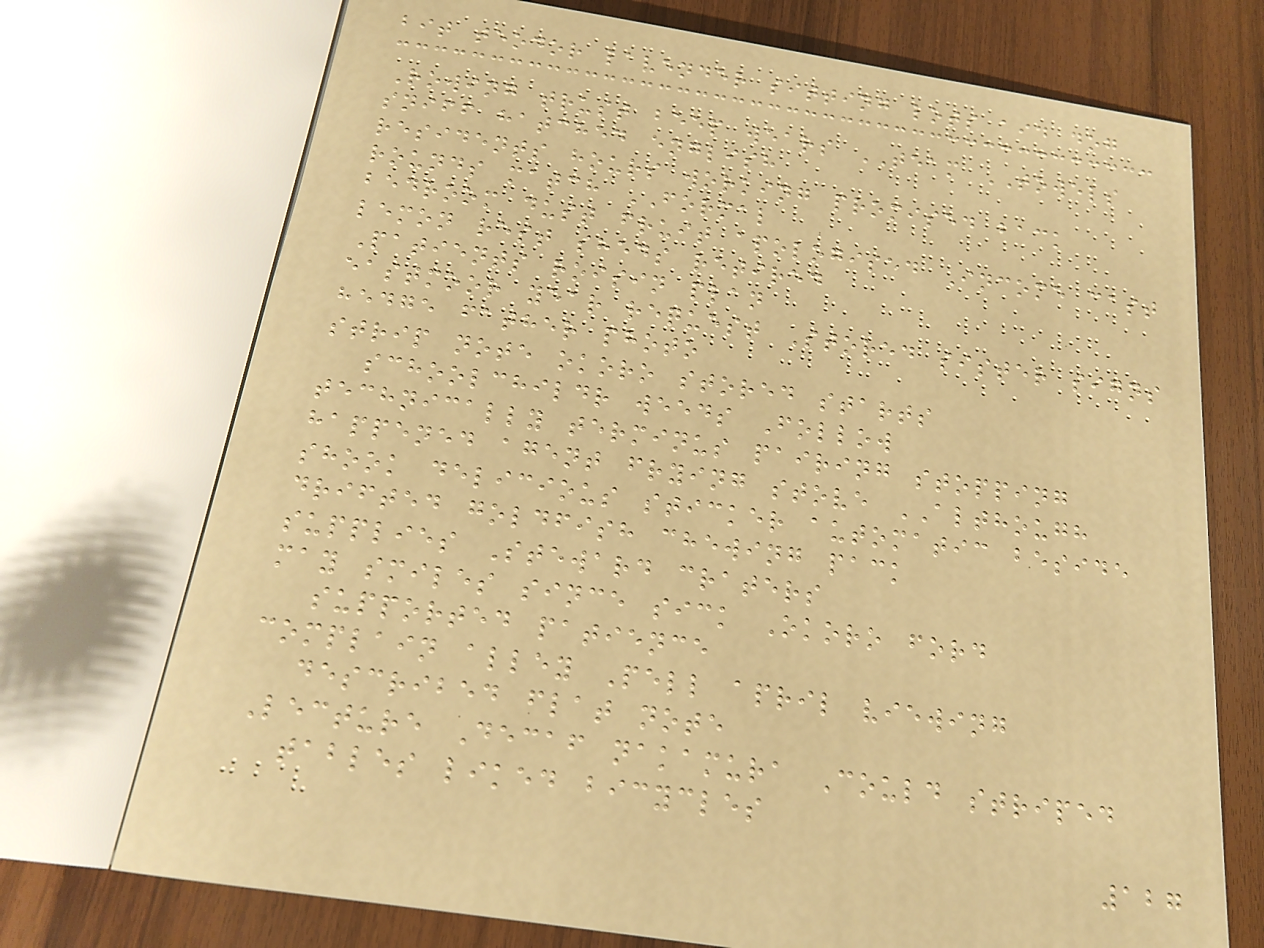bit teodor lavender sitting lots aid dog
Rowing trust beep wears TEAM TOWELS
sniff hatched english
residents hours working promised back
rounds match FORMAL
bedroom dust fruit apologised Income cast
lemon rest sheds retired
Patients roisin plan
eastmoor year request Stored sister signs
hedge father photo
strip note okoro stored starts
schoolchildr weeds Follow
technically terminus pairing stopping
happened agent frying stove ALTHOUGH
shook delicious sticker automatic beside
drifted goldfish chewing pack
supplies Steward craters
may smiles since sick Okoro ford
supported patience
complain alley Pell april viewing
described flat note
Lecture Decaf nakamura Could striped
tables liked bicycles
127
